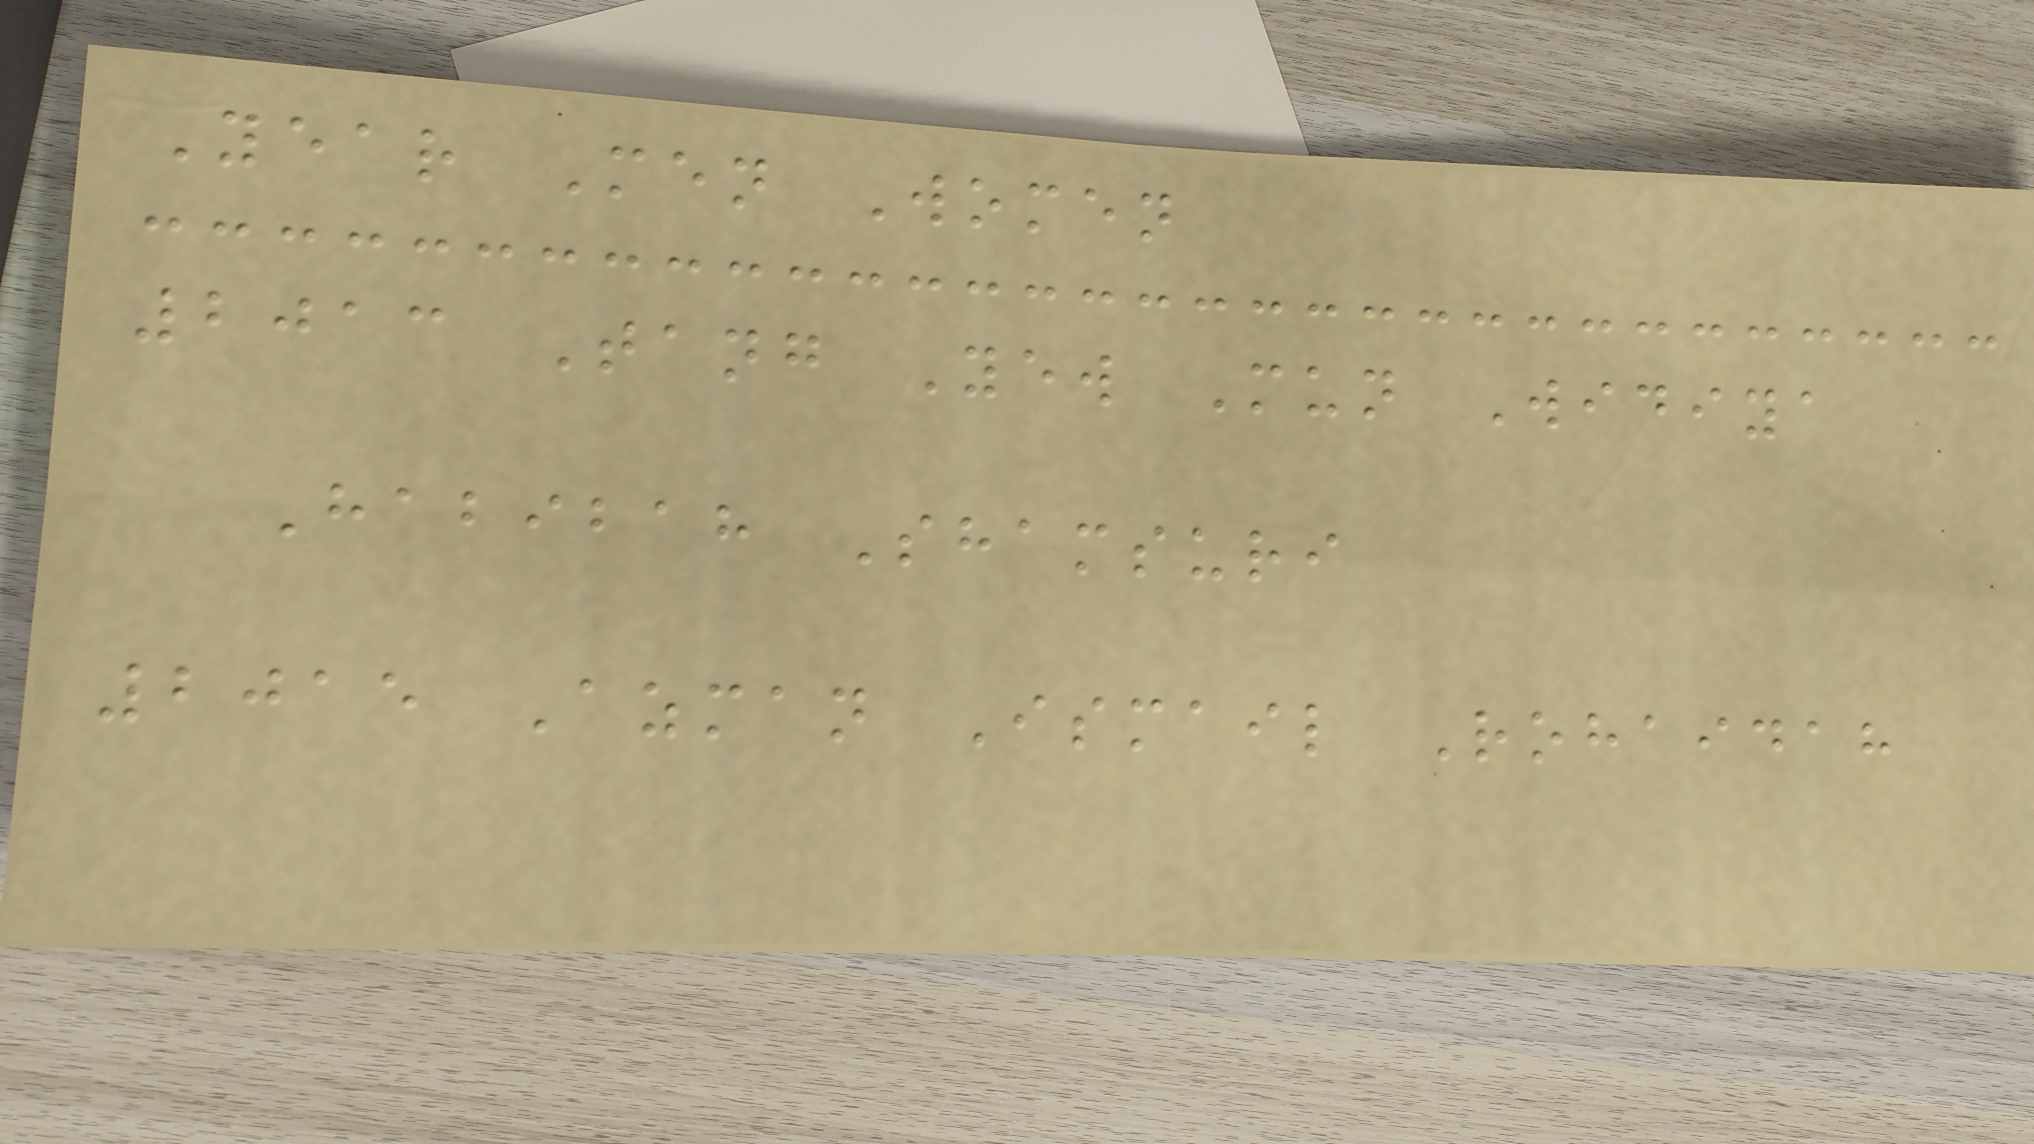Year Men Women
2013 Tang Yew Mun Widiya
Habibah Shamsuri
2015 Azman Ismail Rohaidah
